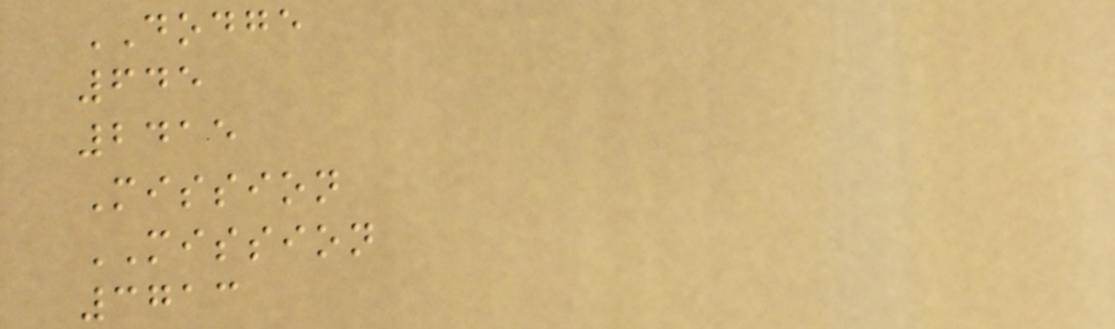DODGE
645
2415
Mission
MISSION
3713
